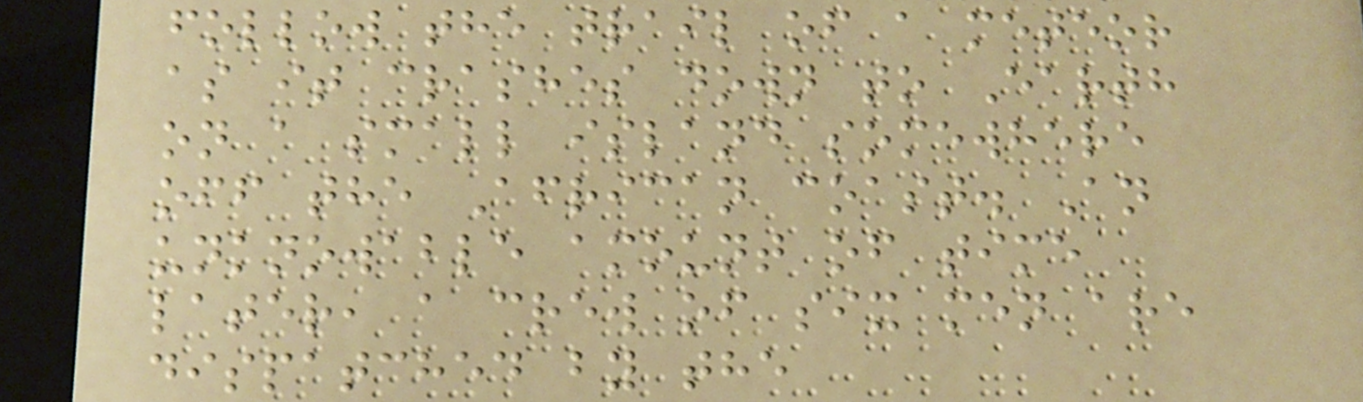follow the trail of a meteor
as it crashes down to Earth
on a small island somewhere
off the African coast. An
unknowable amount of time
later, a crew of six men are
dispatched by the
